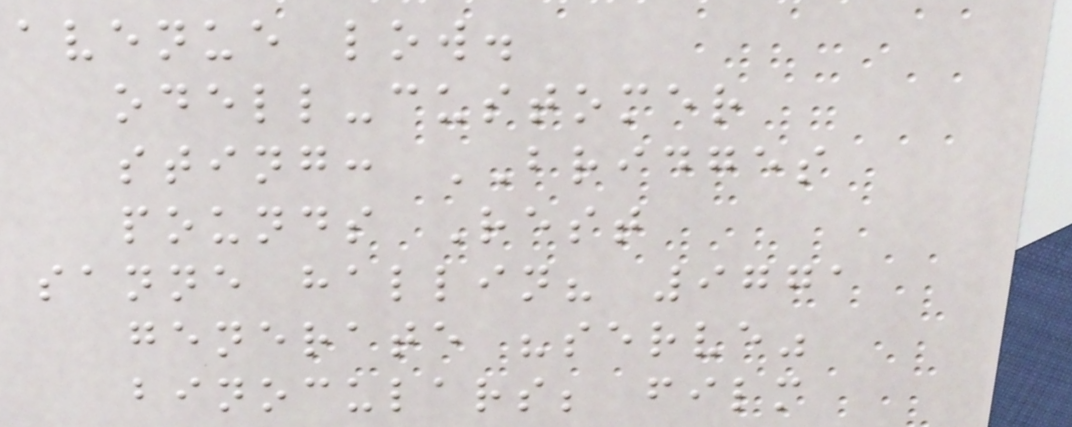avenue low.
odell-customer
sting: BRIDGES
pounds Rest
sanne hallin? 9771
generate "serve"
binoculars; film
